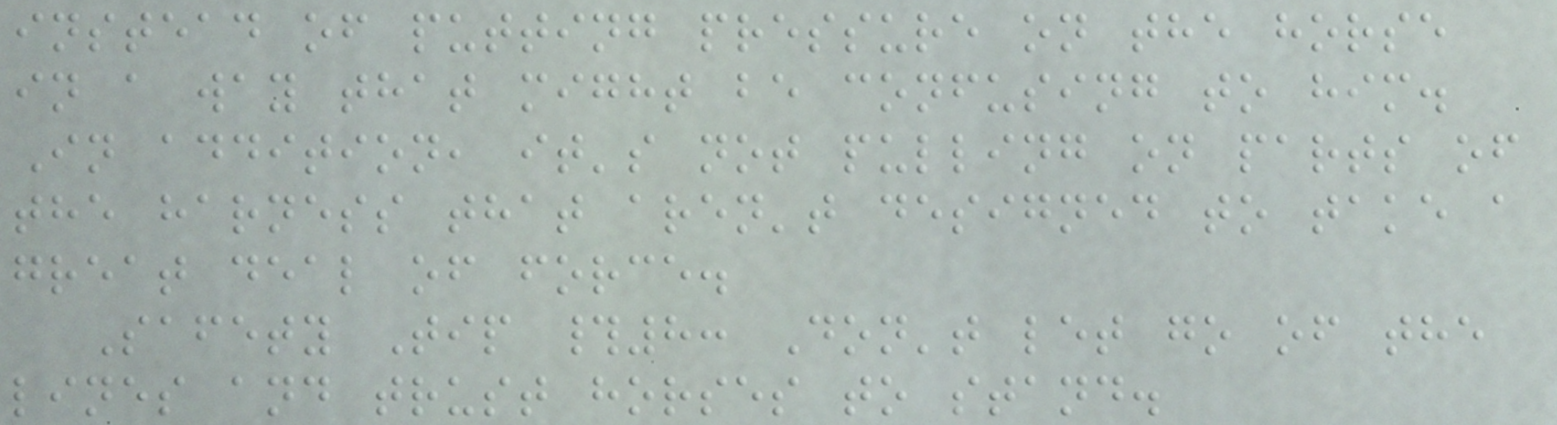instead of putting pressure on the horse
in a way that might be confusing to him.
In addition, it's not pulling on parts of
the harness that aren't designed to take a
great deal of force.
Safety Tip #8: Don't let go of the
lines and trust horses to stand.
